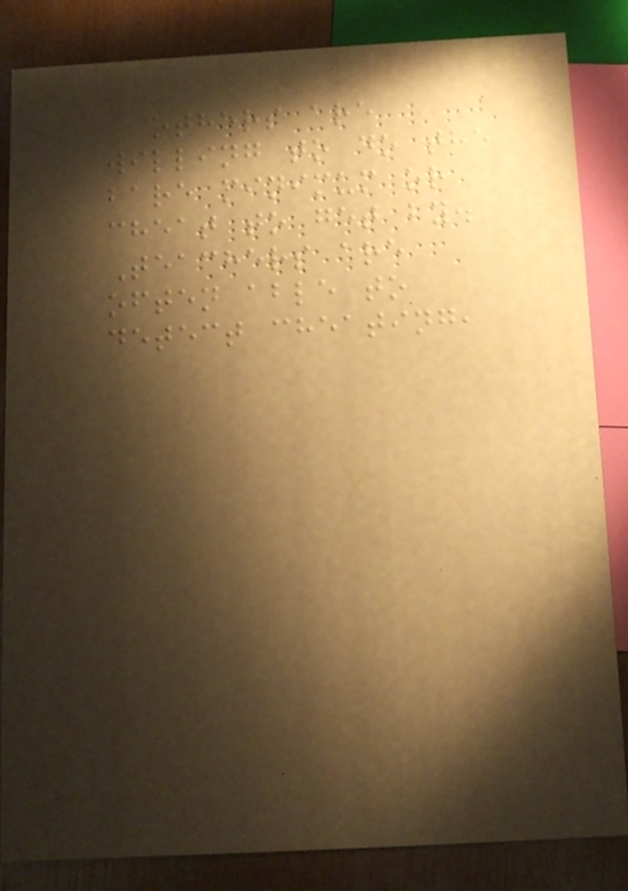others are
willing to do the
bare minimum or
cheat to get by.
Teachers are
often able to
detect cheating,
